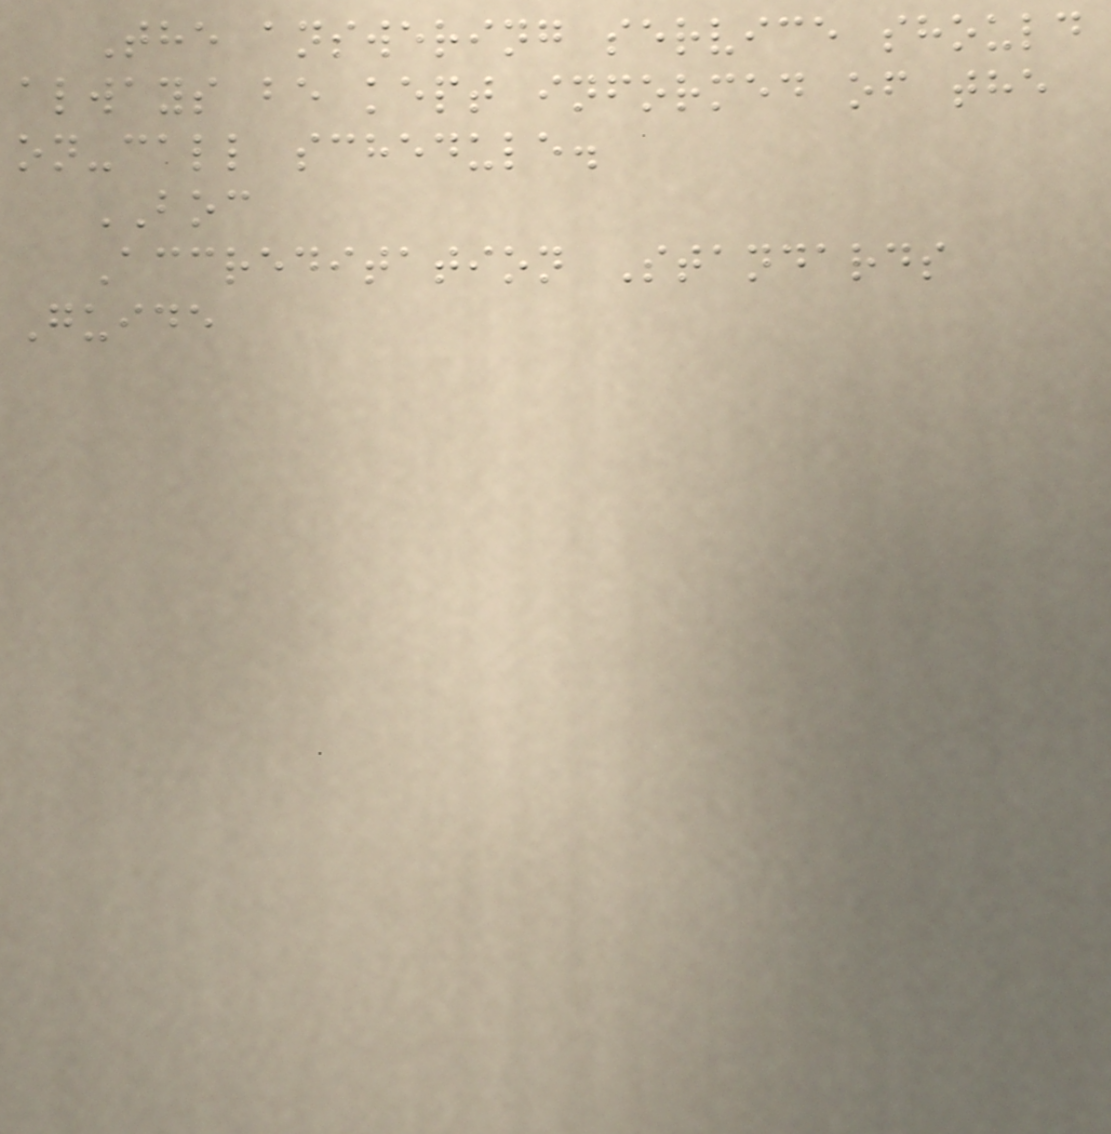The answering service should
always be kept informed of the
on-call schedule.
BOC
Accreditation Standards
Guide
